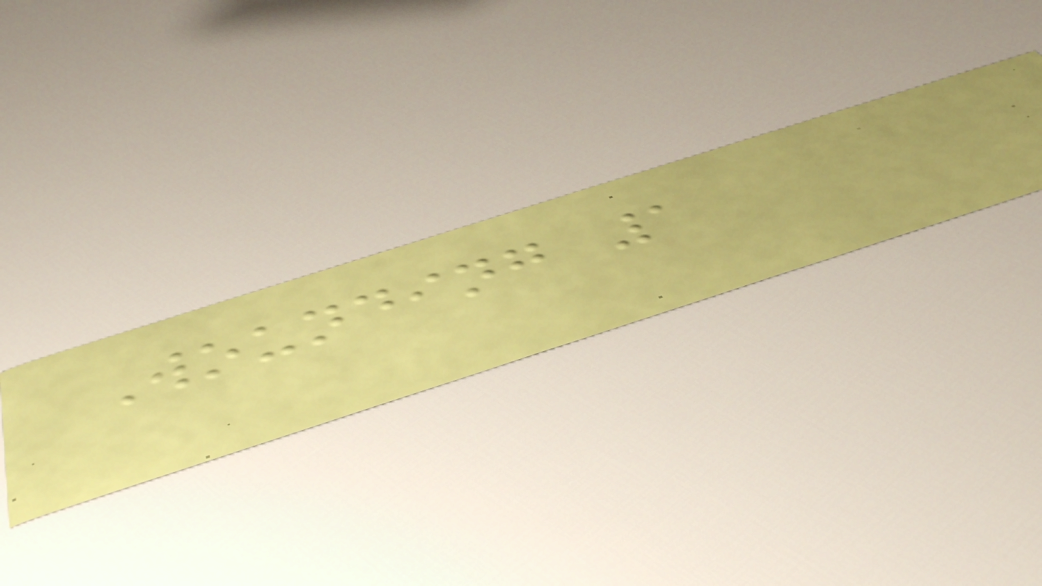Wounding 1
